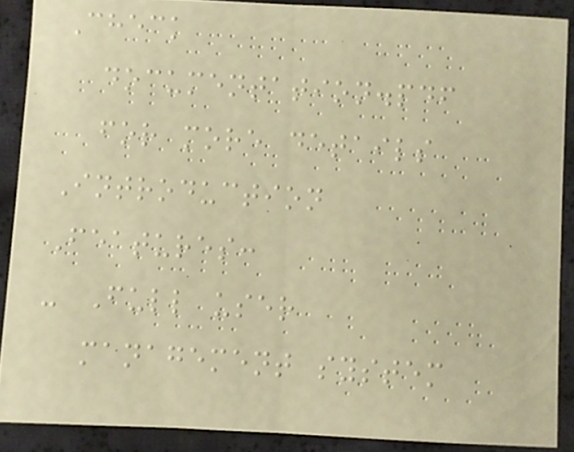Check
documentation.pdf
for more details
Introduction
Features:
- Full user
management system
